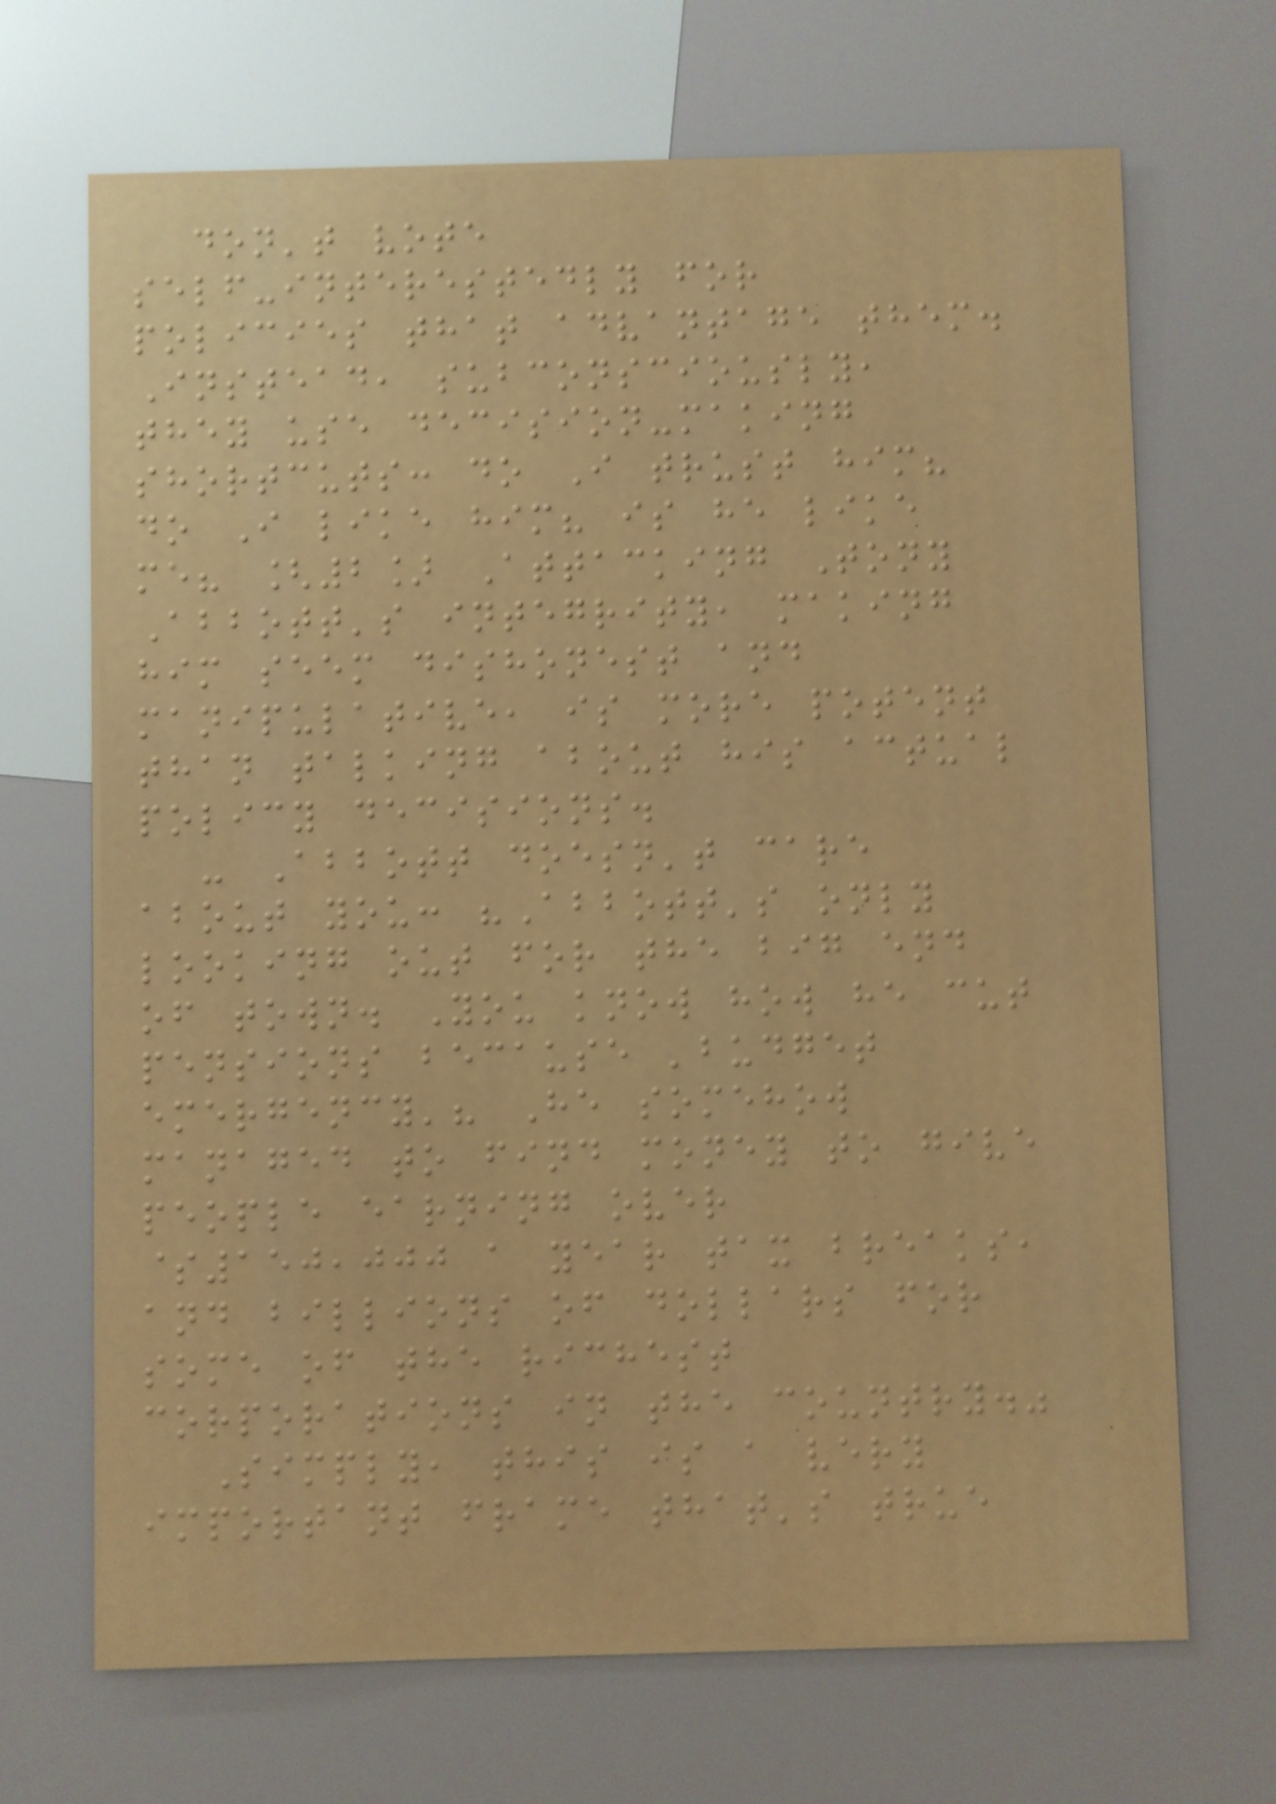don't vote
self-interestedly for
policies that advantage them.
Instead, subconsciously,
they use decision-making
shortcuts: do I trust him?
do I like him? is he like
me? [2] Attacking Tony
Abbott's integrity, making
him seem dishonest and
manipulative, is more potent
than talking about his actual
policy decisions.
- Abbott doesn't care
about you: "Abbott's only
looking out for the big end
of town. You know how he cut
pensions because 'budget
emergency'? He somehow
managed to find money to give
people earning over
$150,000 a year tax breaks,
and billions of dollars for
some of the richest
corporations in the country."
Simply, this is a very
important frame that's true
